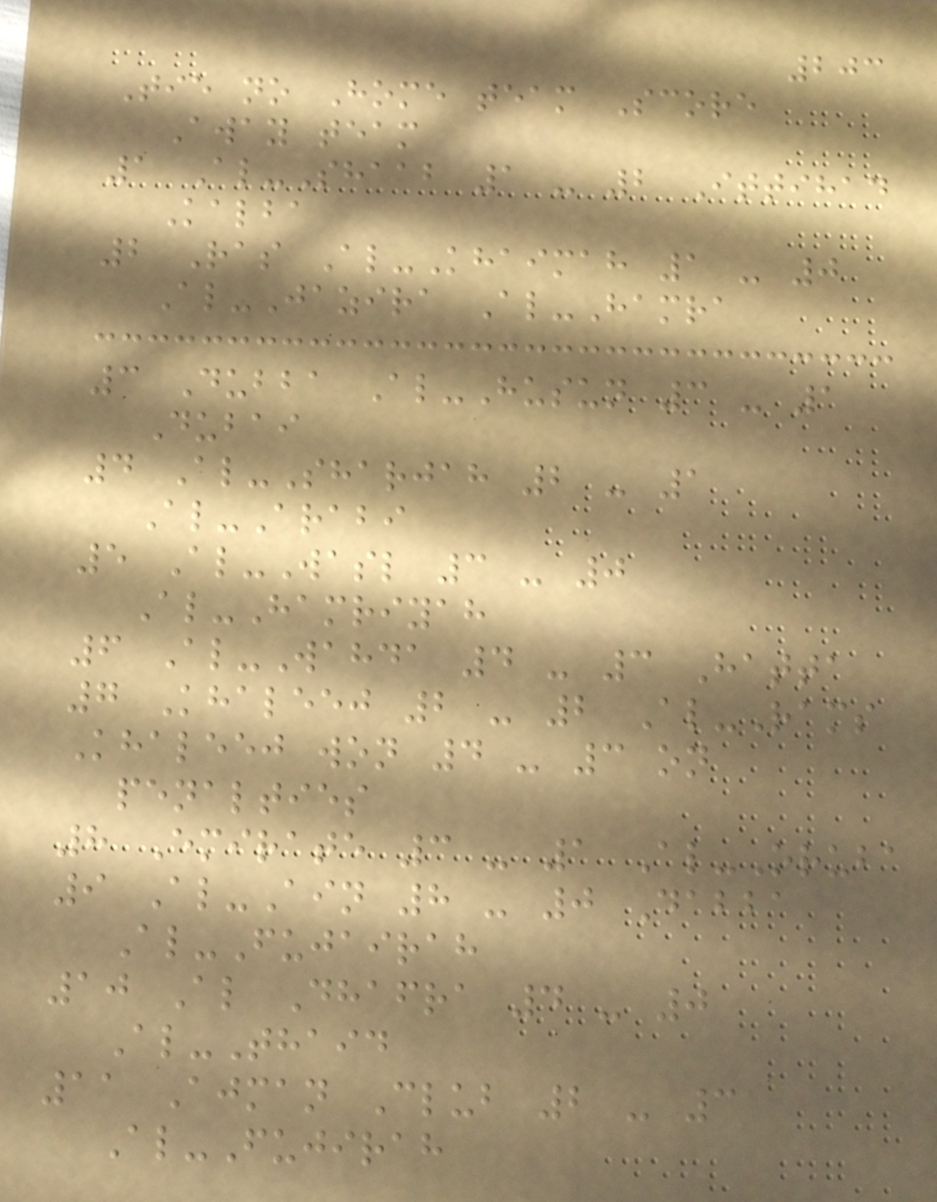203
Tie no Home team Score
Away team
1 Al-Shaab 1 - 2 Ittihad
Kalba
2 Ras Al-Khaimah 1 - 0
Al-Jazira Al-Hamra
3 Dubba Al-Husun 3 - 1
Dubai
4 Al-Sharjah 2 - 1
Al-Arabi
5 Al-Wasl 3 - 0
Al-Hamriyah
6 Al-Wahda 4 - 3 Hatta
7 Khaleej 2 - 2 Al-Rams
Khaleej won 4 - 3 on
penalties
8 Emirate 3 - 1 Al-Oruba
9 Al-Ain 8 - 0 Dabba
Al-Fujairah
10 Al Dhafra 4 - 0
Al-Thaid
11 Ajman Club 2 - 3
Al-Fujirah
